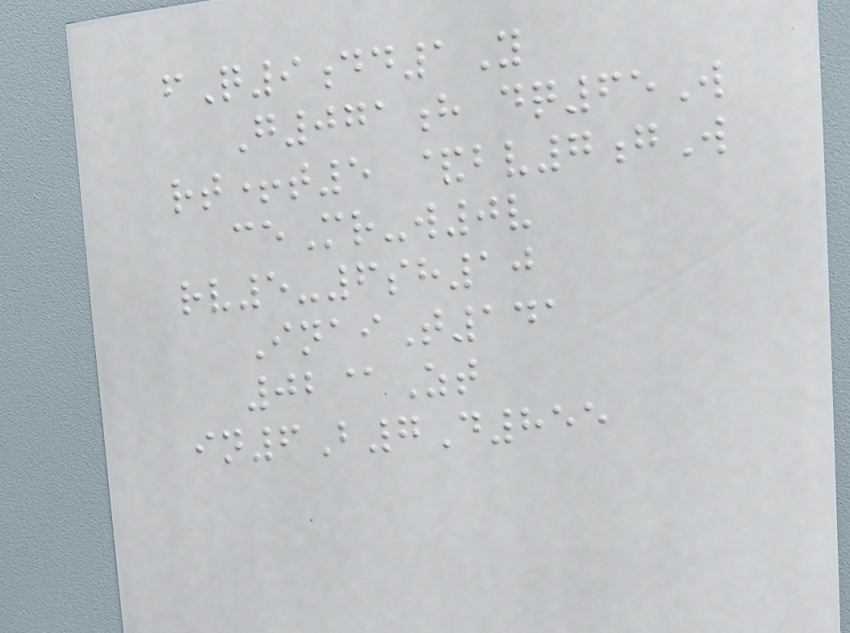fQ9dd1Y
G071h dq65W
rt+t5 &bv7gW
ceMr-w0v
rv5-6sh10
InaiT141
02@Zt
in6B7D855
